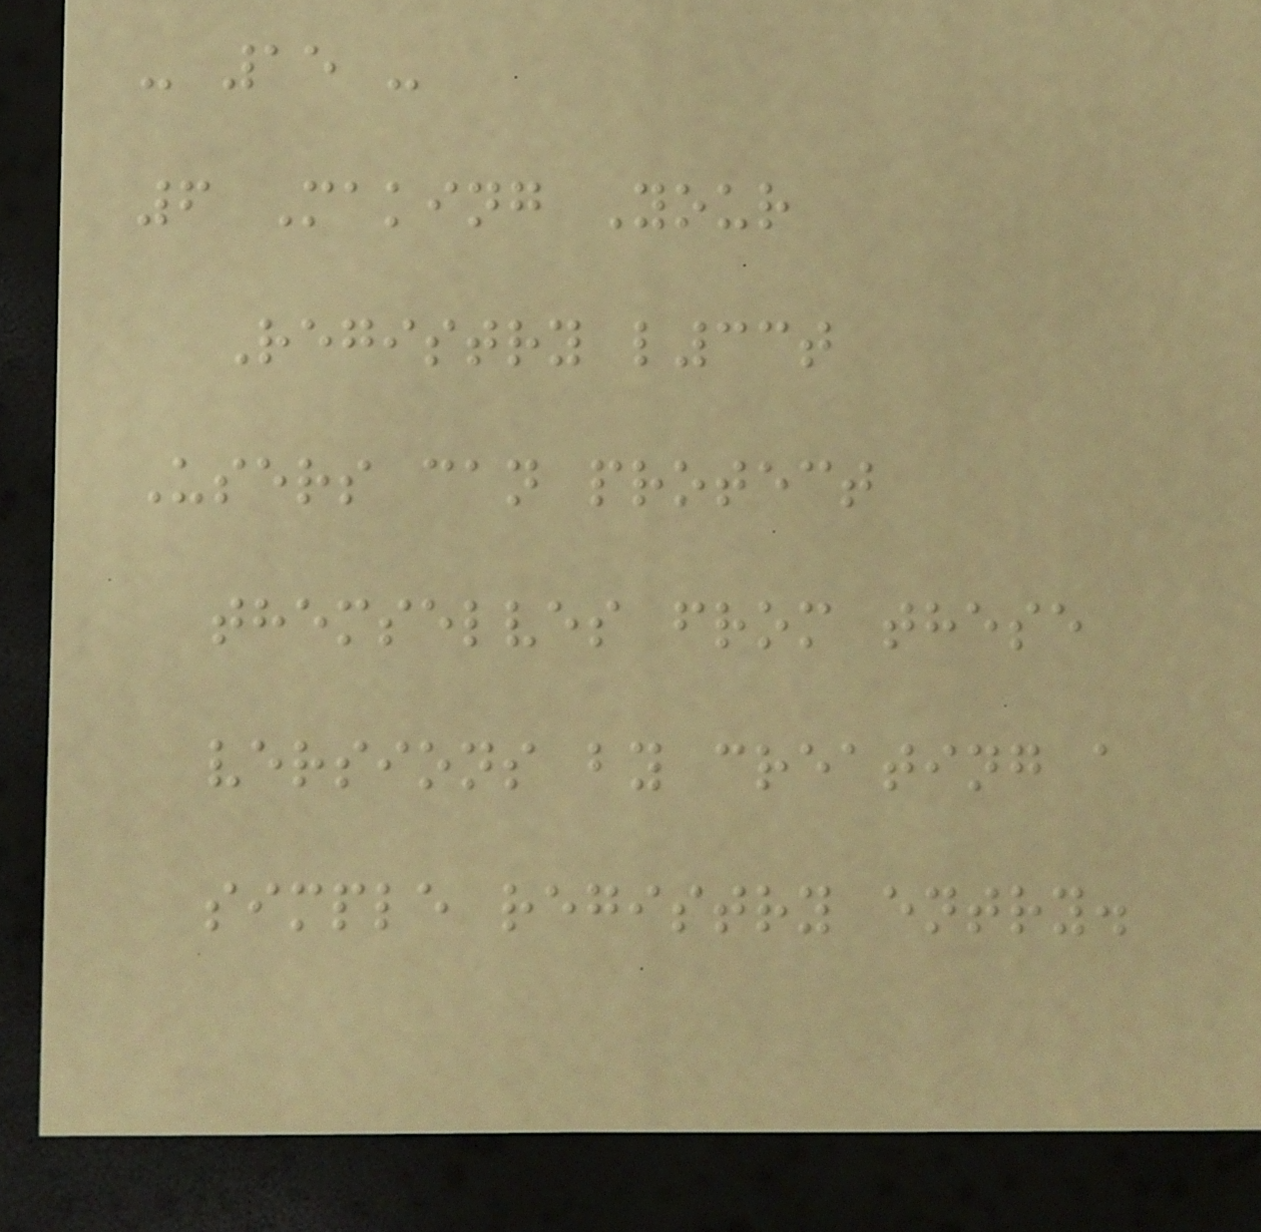- 15 -
6 Making Your
Registry l33t
Users can protect
themselves from these
versions by creating a
simple registry entry.
